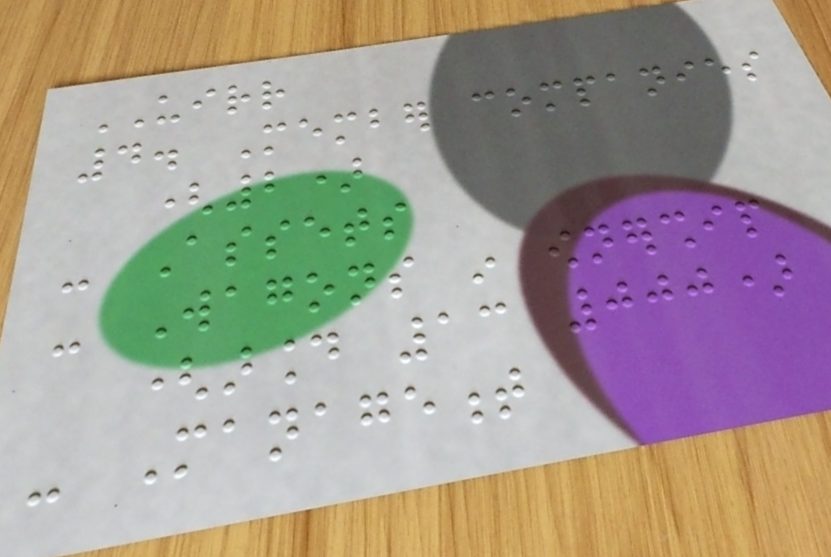UIRR
4. Member companies
(2)
- Assets
- Wagons in ownership
(around 13 000)
- Management
